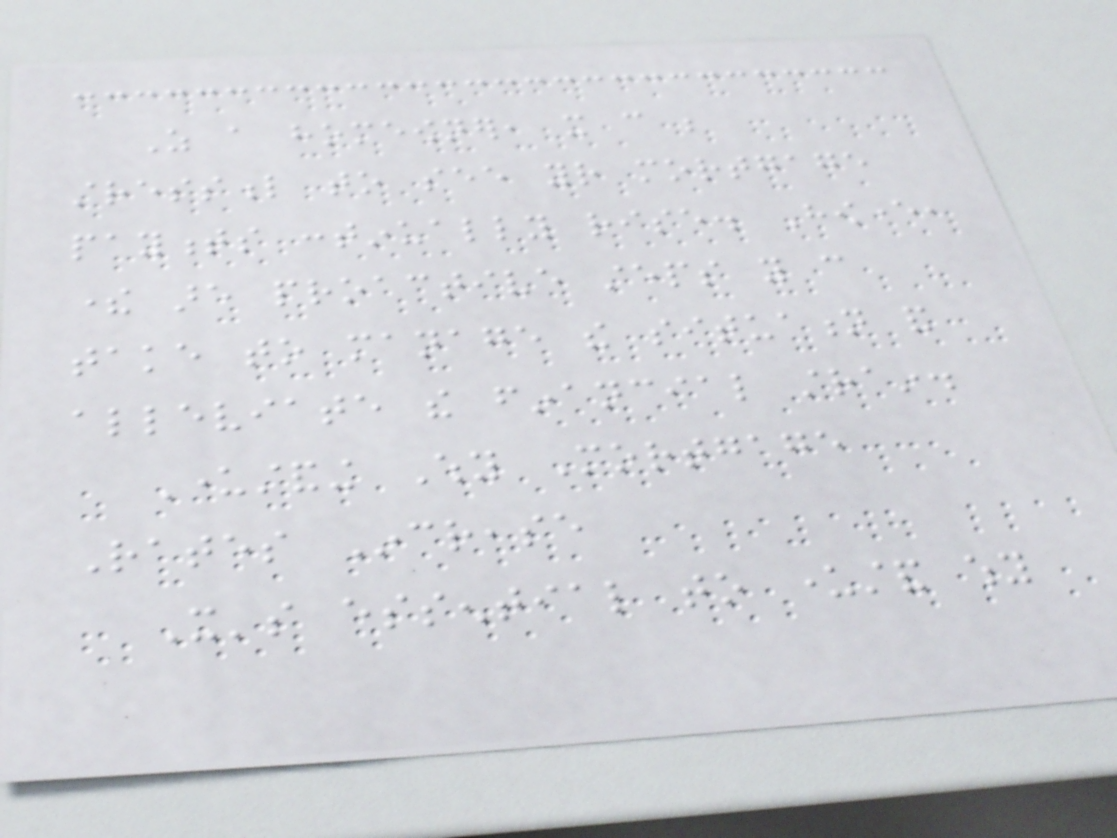As a homeowner, it can be
stressful to see your mortgage
payments continually rise. However,
there are proactive steps you can
take to manage the situation and
alleviate the financial strain.
Understanding Why Mortgage
Rates Increase
It's essential to understand why
